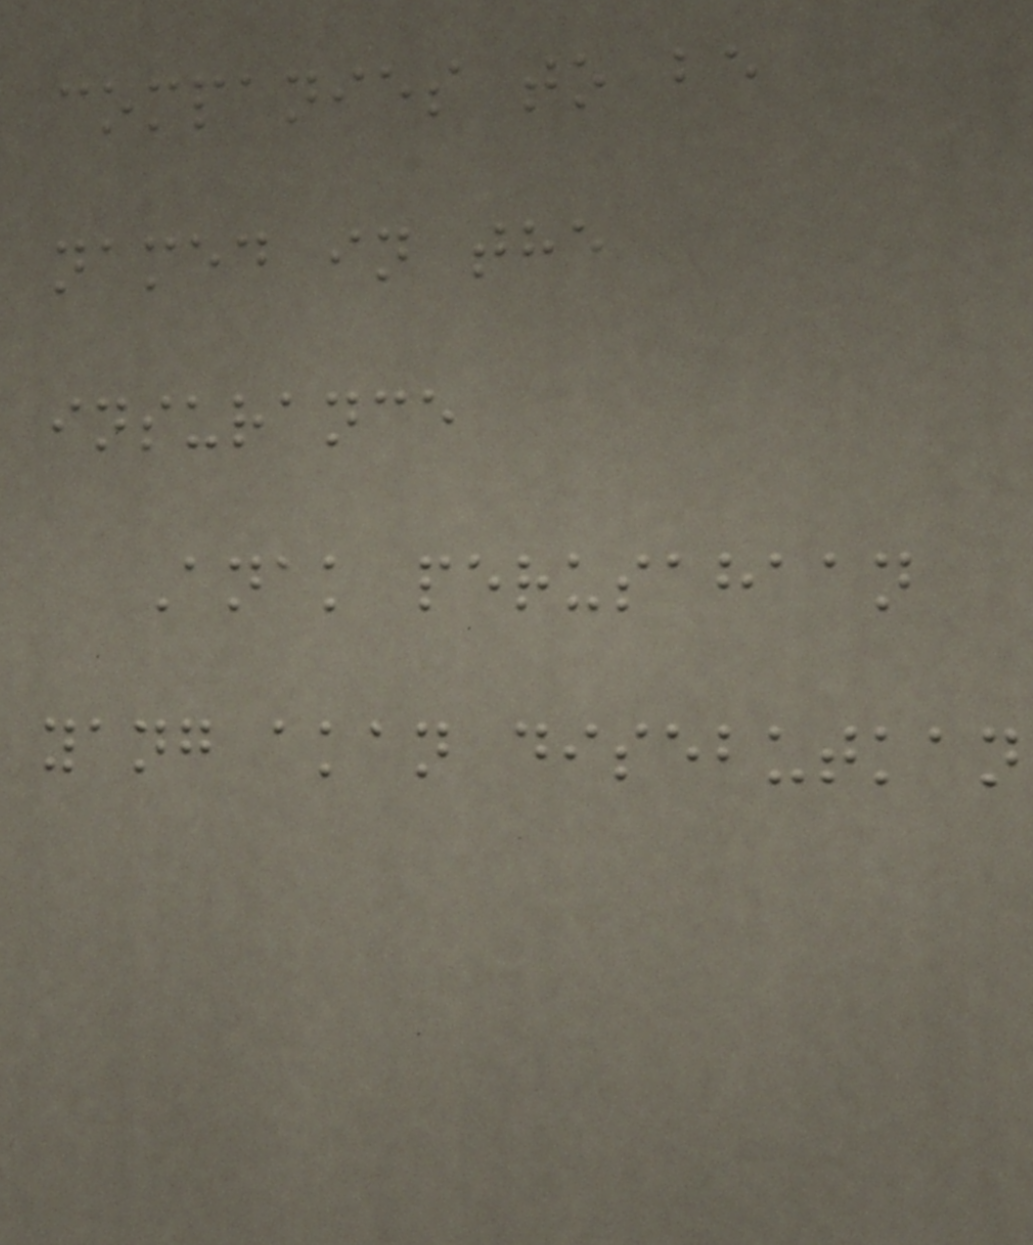companies to be
named in the
insurance
Anak perusahaan
yang akan disebutkan
